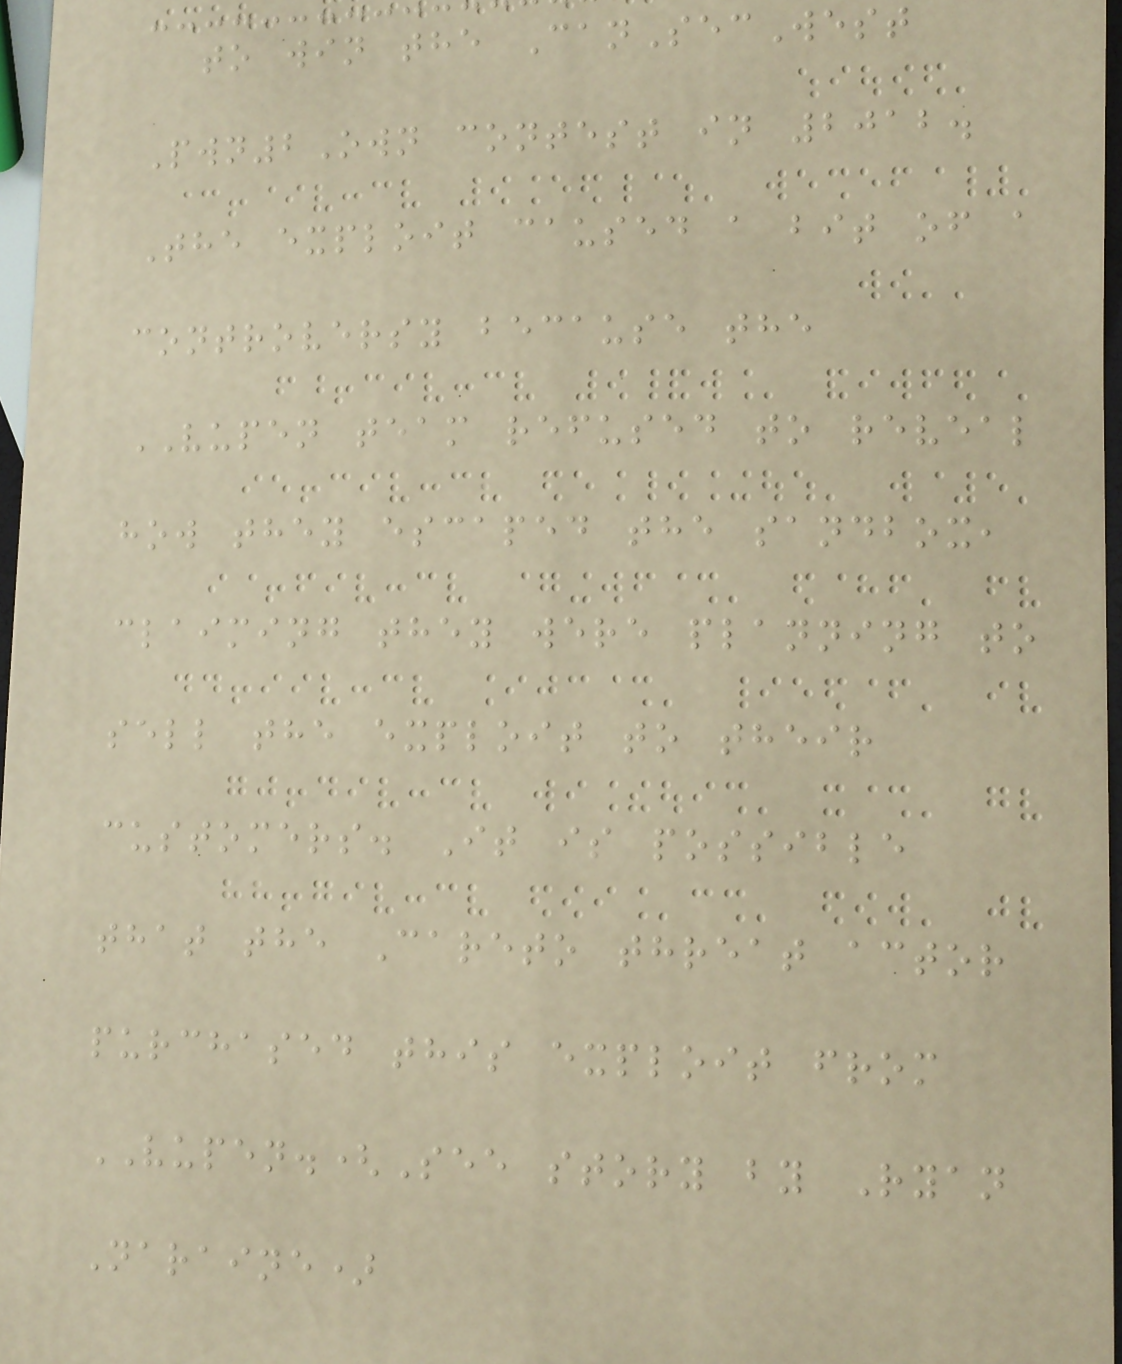to win the CanSecWest
Pwn2Own contest in 2012.
The exploit caused a bit of a
controversy because the
VUPEN team refused to reveal
how they escaped the sandbox,
claiming they were planning to
sell the exploit to their
customers. It is possible
that the Careto threat actor
purchased this exploit from
VUPEN.(See story by Ryan
Naraine)
